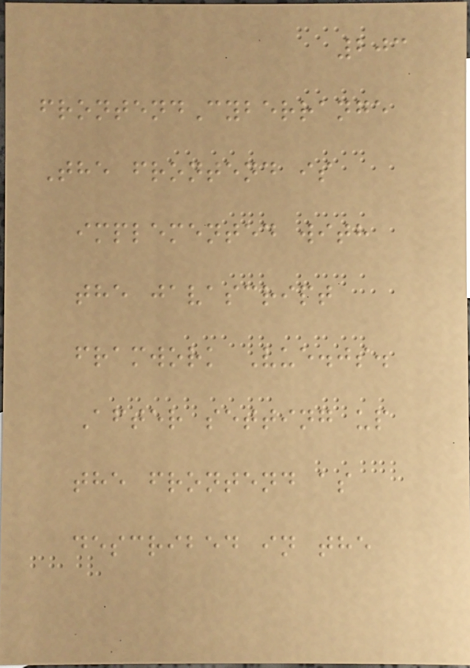203
frontendCyberrange
The frontend is
implemented with
the javascript
framwork Vue.js.
After setting up
the frontend as
described in the
